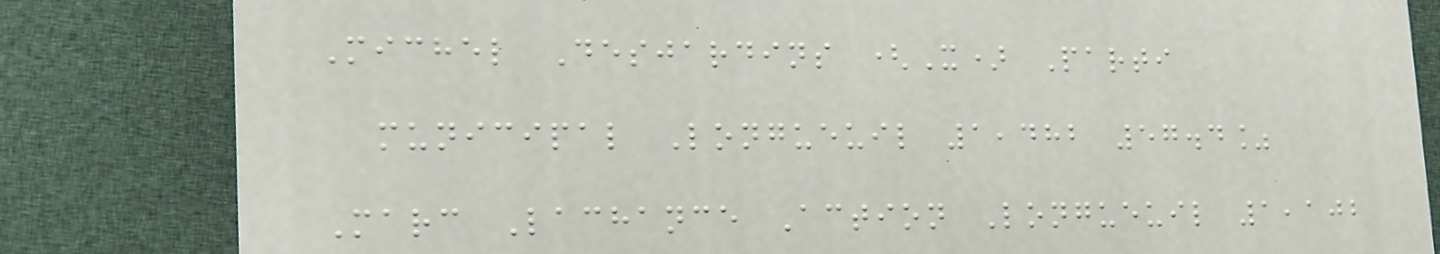Michel Desjardins (X) Parti
municipal Longueuil 1,482 57.4%
Marc Lachance Action Longueuil 1,102
